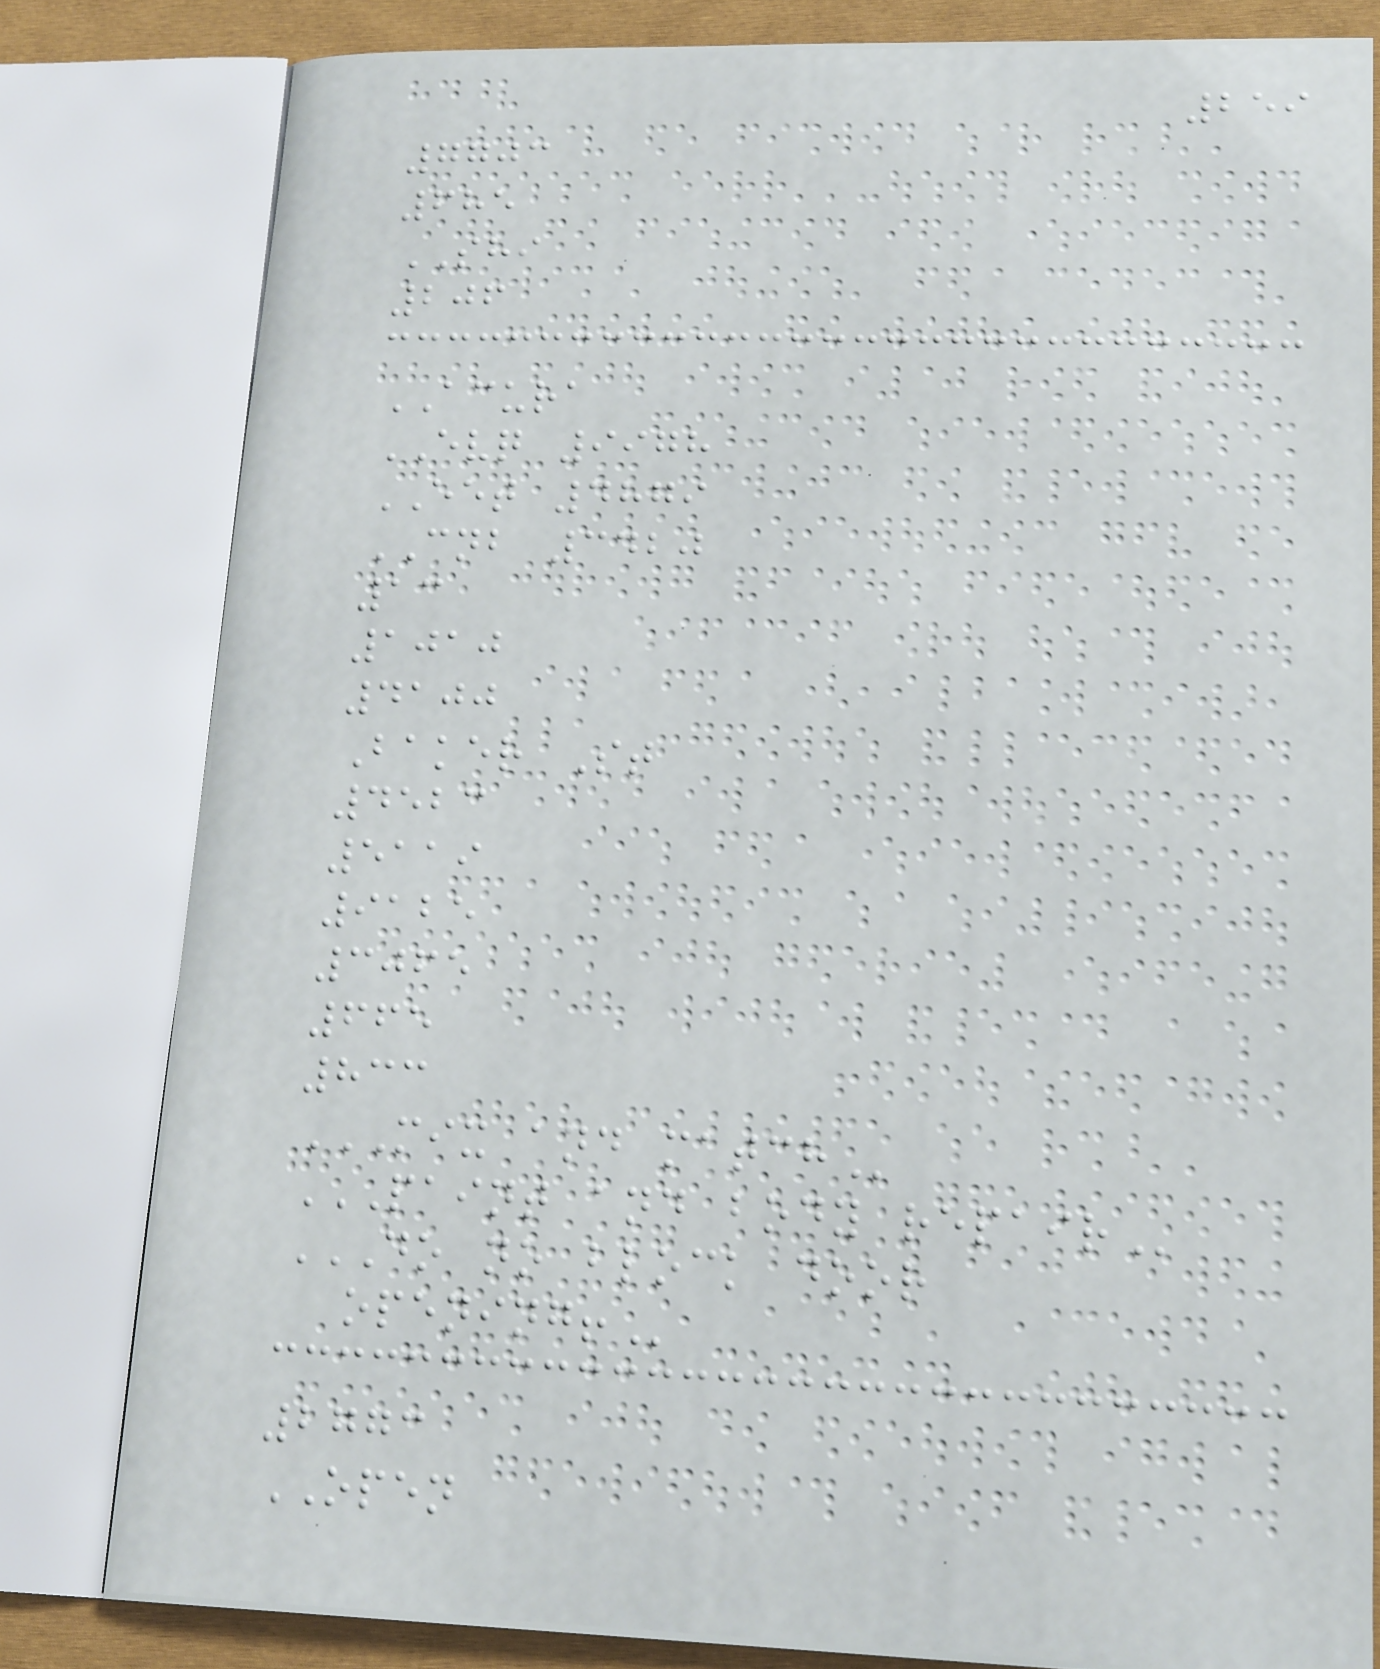259
7703
685
SHI
206
ACURA
EVQ 9978
EET 4879
CNB 3420
13
1010
4100
Baker St
4523
5119
9125
3065
665
833
MIX AND MATCH
PAINT AND BODY REPAIR
DO NO BLOCK DOOR
OPENING!
2773
OPEN
